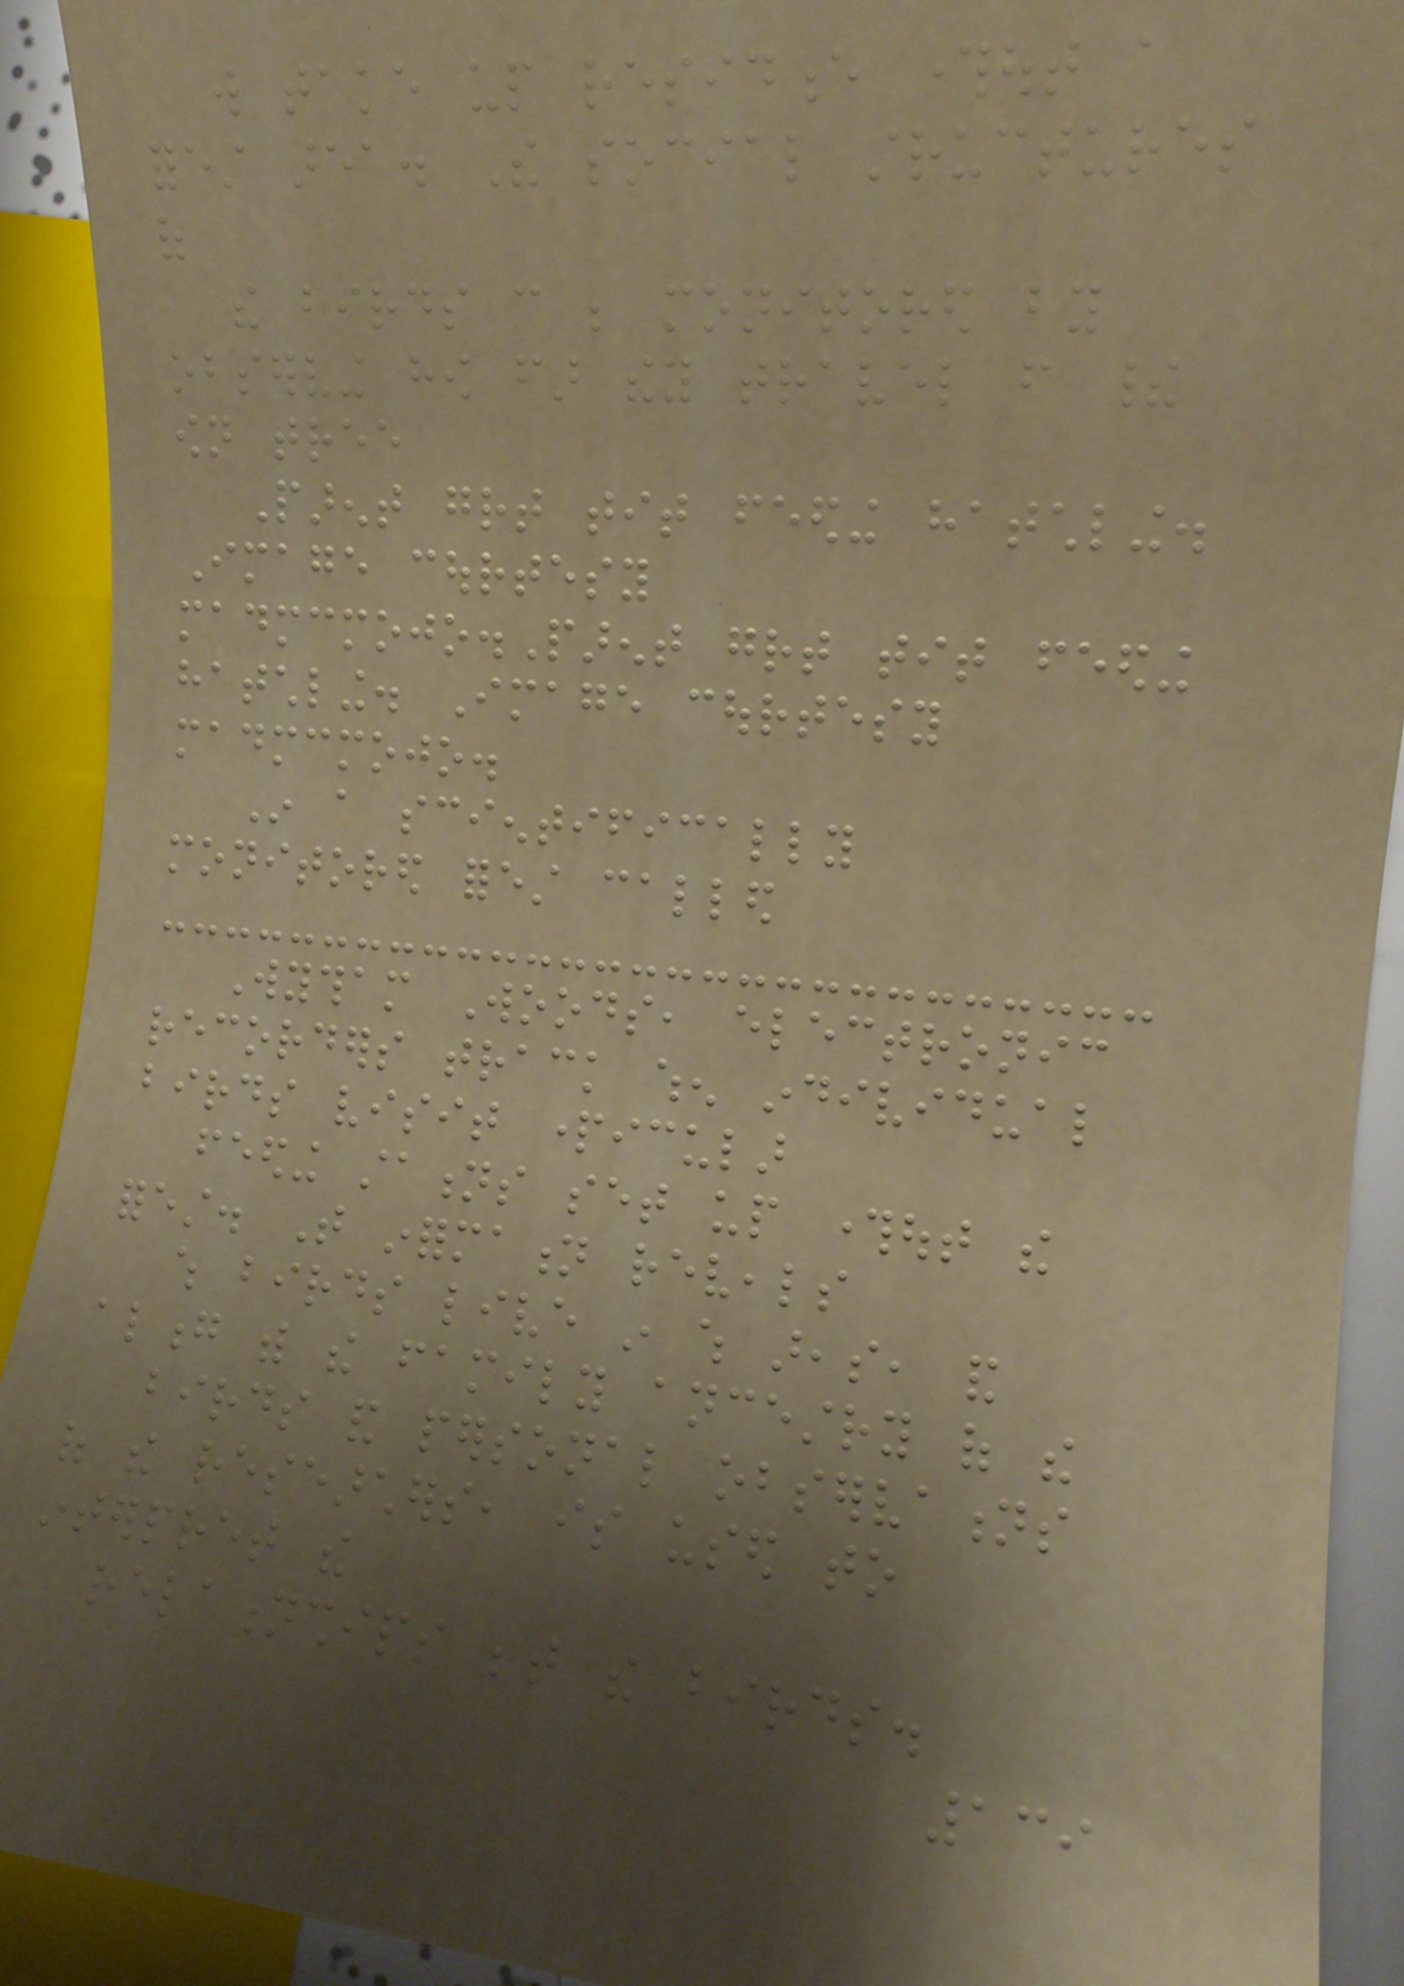will take up residence throughout a
forest area. The social structures
of
the birds can be monitored by
observing how far they travel from their
own tree
Parent great tit feeding hatchling.
Image courtesy
madmcmojo.Parent great tit feeding
hatchling. Image courtesy
madmcmojo.
In a scientifically
monitored forest called
Wytham Woods, electronic
recorders track when individual
birds visit particular
feeding stations set up throughout the
forest. That information reveals
which birds live in which areas, and
along with the family ancestry of the
birds and personal observations
of the researchers, is used to
interpret the
relationships between the birds.
139
